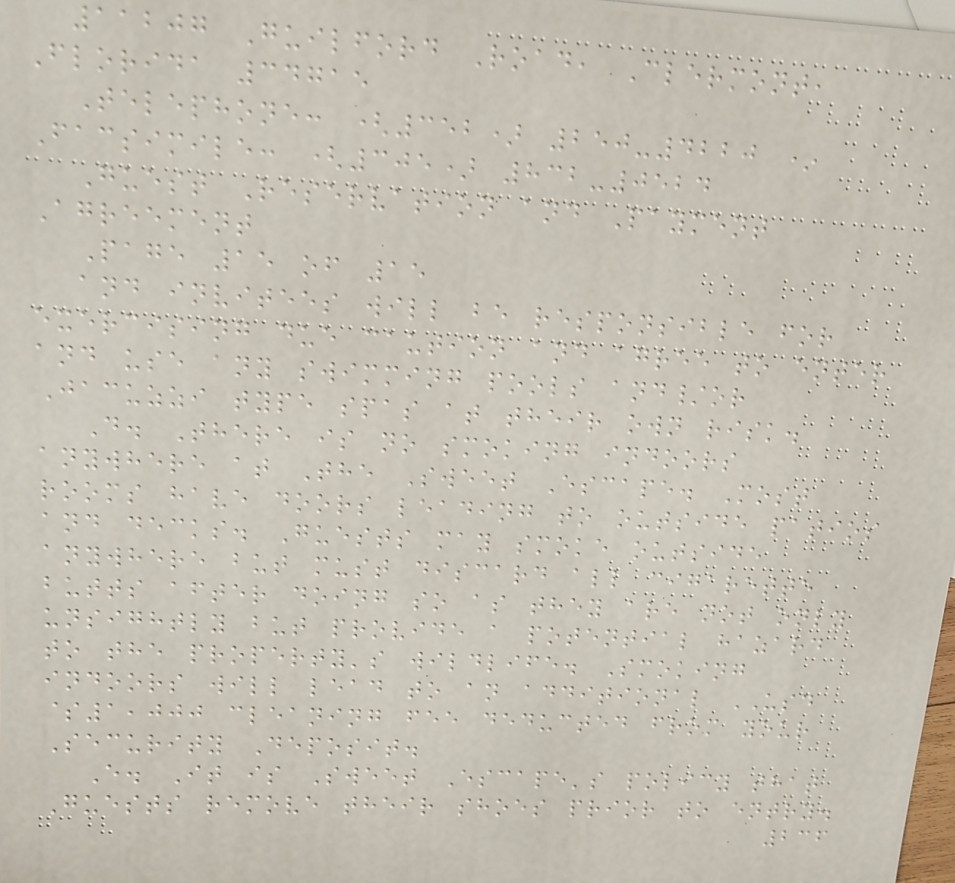11207 Guilford Road, Clermont,
Florida 34715
Telephone: (352) 250-4220 *
Facsimile: (305) 832-0524
Guest Reservation and Payment
Agreement
Page 15 of 15
and invitees will be responsible for
exercising due caution and agree to enter
and use any swimming pools and/or
Jacuzzi type spas at their own risk.
D. There is no smoking indoors
anywhere at The Sweet Escape. Most
rooms have doors leading to outside patios
and decks. Guests may smoke outside
anywhere but must discard all cigarette
butts after doing so as they are not only
unsightly but provide a potential hazard
to the property's wildlife. Smoking
indoors will lead to an additional USD
$1,000 cleaning fee deducted from your
Security Deposit.
E. It is Sweet Escape's policy that
Guests remove their shoes prior to entry.
236
